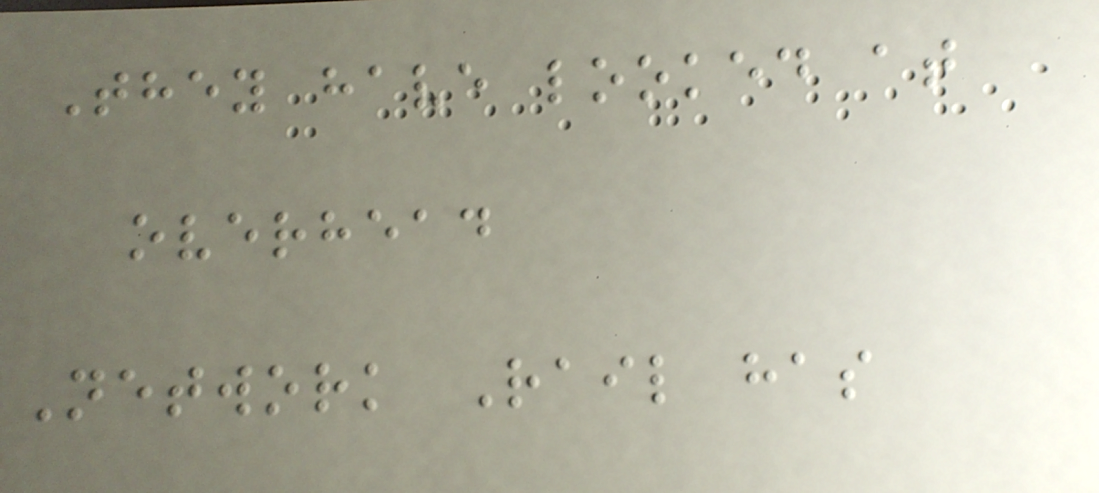They have looked at
overhead
Network Rail has
